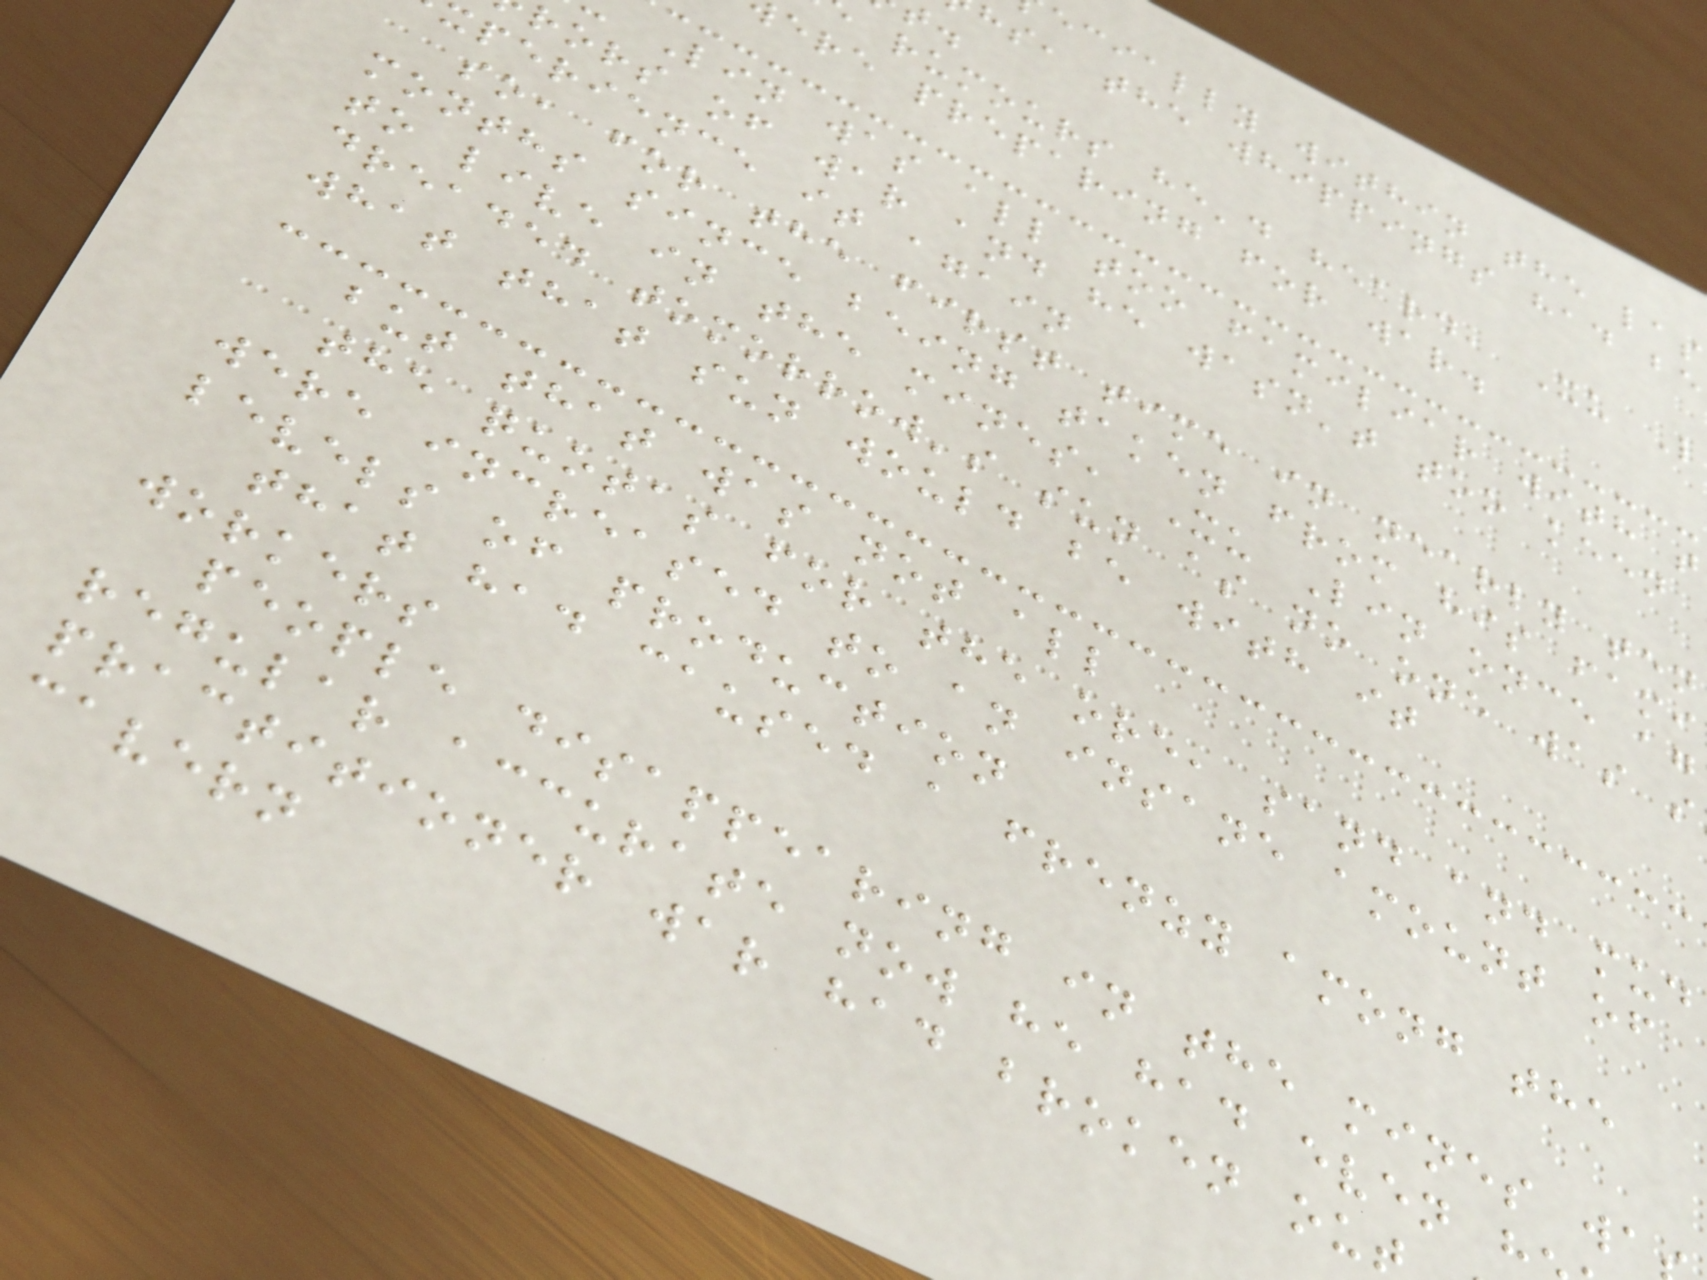ecially within the las
hs, the whippings had be
rumours he'd heard, Xu L
ere preparing for war.
Lin was all too familiar with t
rors of war and he wasn't too keen
perience it again
so, for the first time in nearly ten
months since being taken from his fami
to live in the mines, Xu Lin once ag
dreaded tomorrow's sun as no one was s
what that sun would be with it
but that was not all
the quotas for the ore, sand and mud
were increased to an insane amount of
levels of production
that had caused a frenzy among the
workers
people disappearing in the mines wa
regular accurate now he had even h
practitioner war had broken out
cavern
